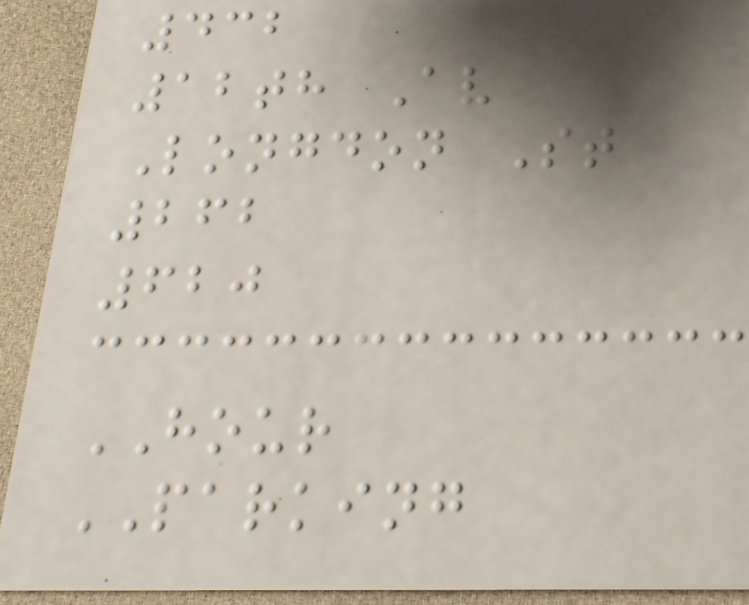432
12th Av
Longdon St
262
620
HOUR
PARKING
